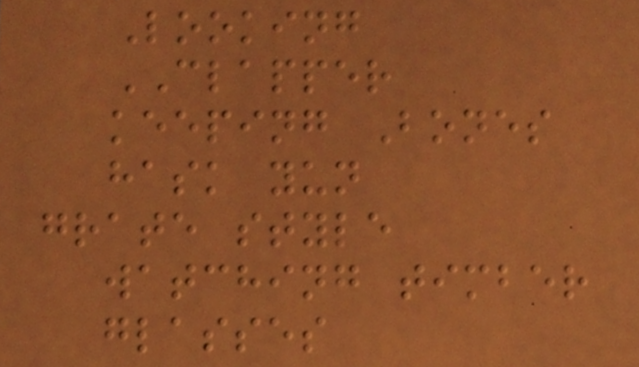Looking
CLAPPER
keeping Bones
hask yun
grate style
watching timber
glasses
